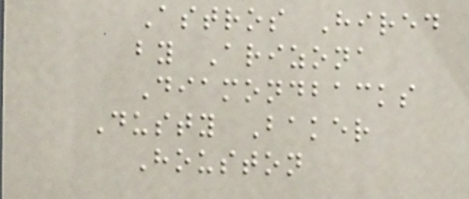Astros Hired
by Arizona
Diamondbacks
Dusty Baker
Houston
